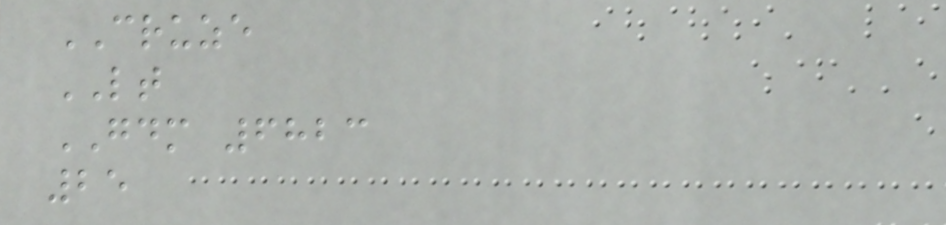CRUZE
LT
GDM 6823
25
